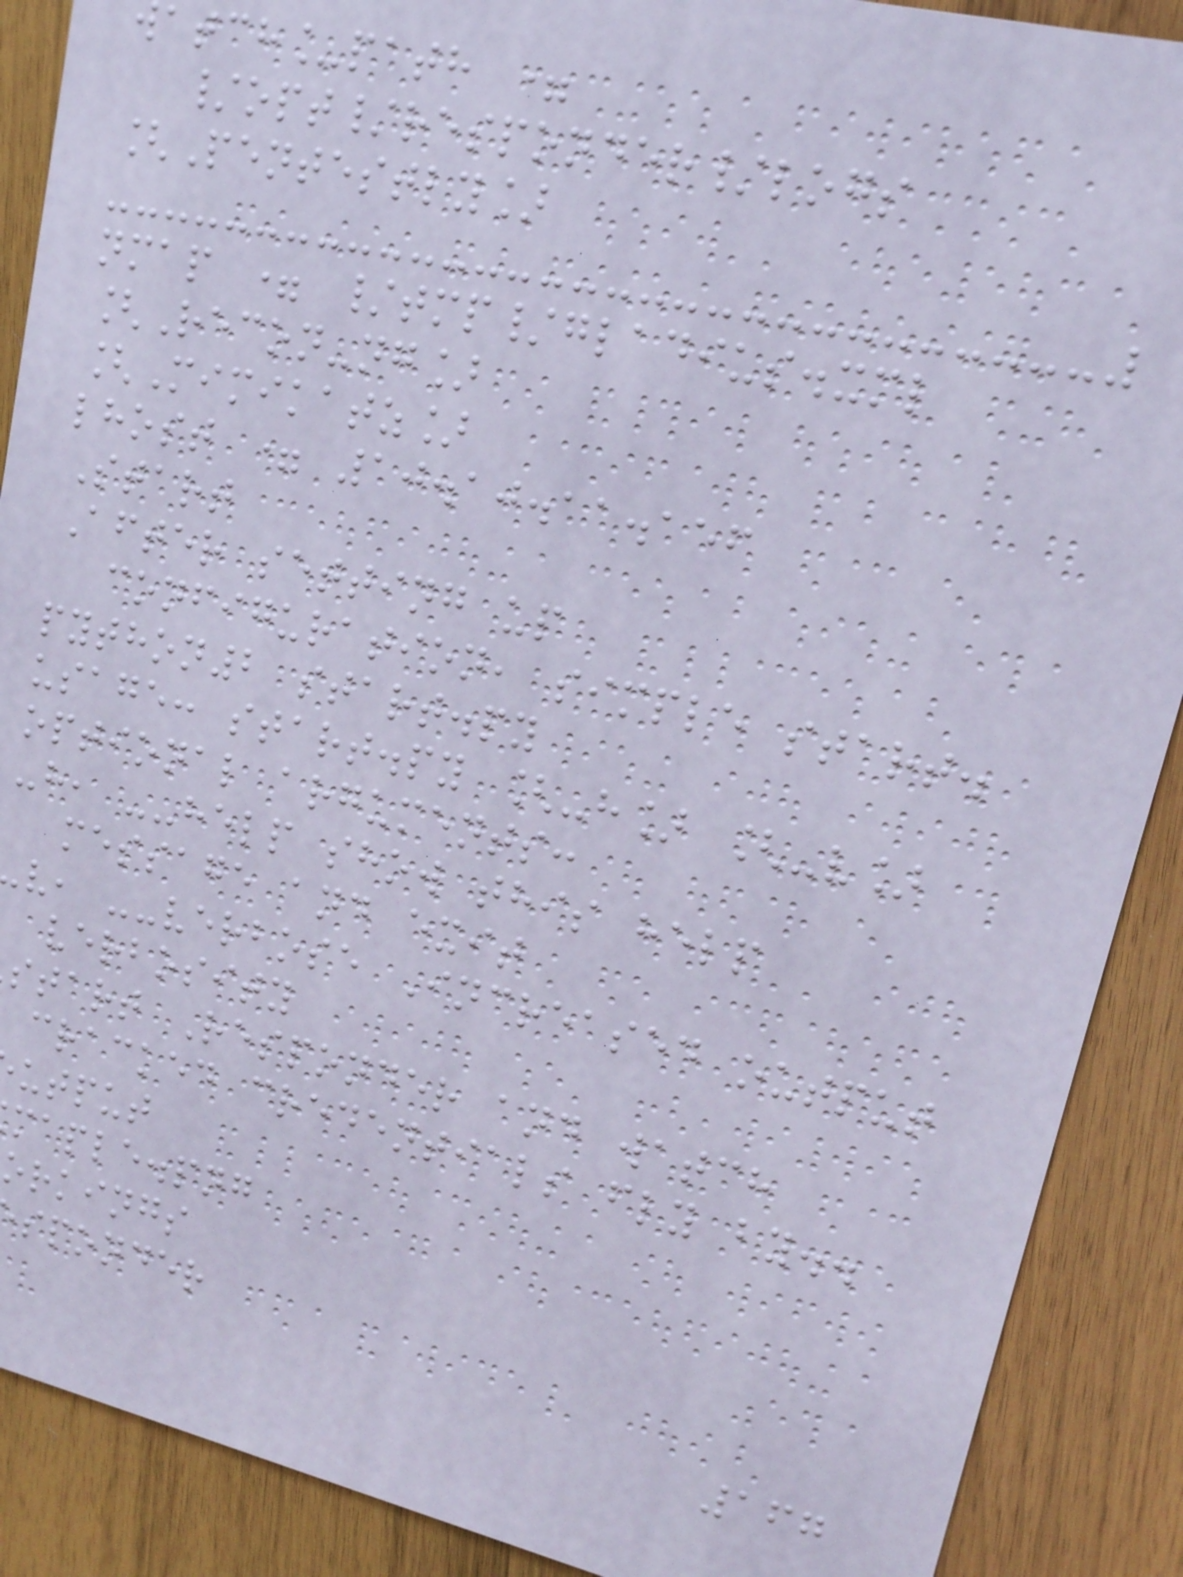atch_path =
/opt/responder/logs
[Pentestly]
nmap = /tmp/gladius.xml
[Recon-ng]
[Mimikatz]
lhost = 10.10.11.156
Start
After setting up
configuration, simple start.
python2 start.py
usage: start.py [-h] [-v]
optional arguments:
-h, --help show this help
message and exit
v, --verbose Increased output
verbosity
start Responder and watch
cracked credentials fly by..
utput
maple.png
orkings
sponder
167
